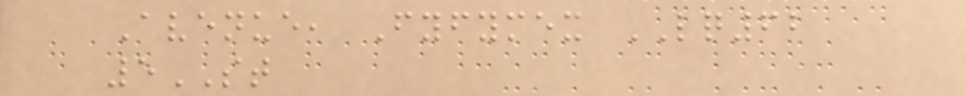Avenue, Fyfymex LQ62
5ST
